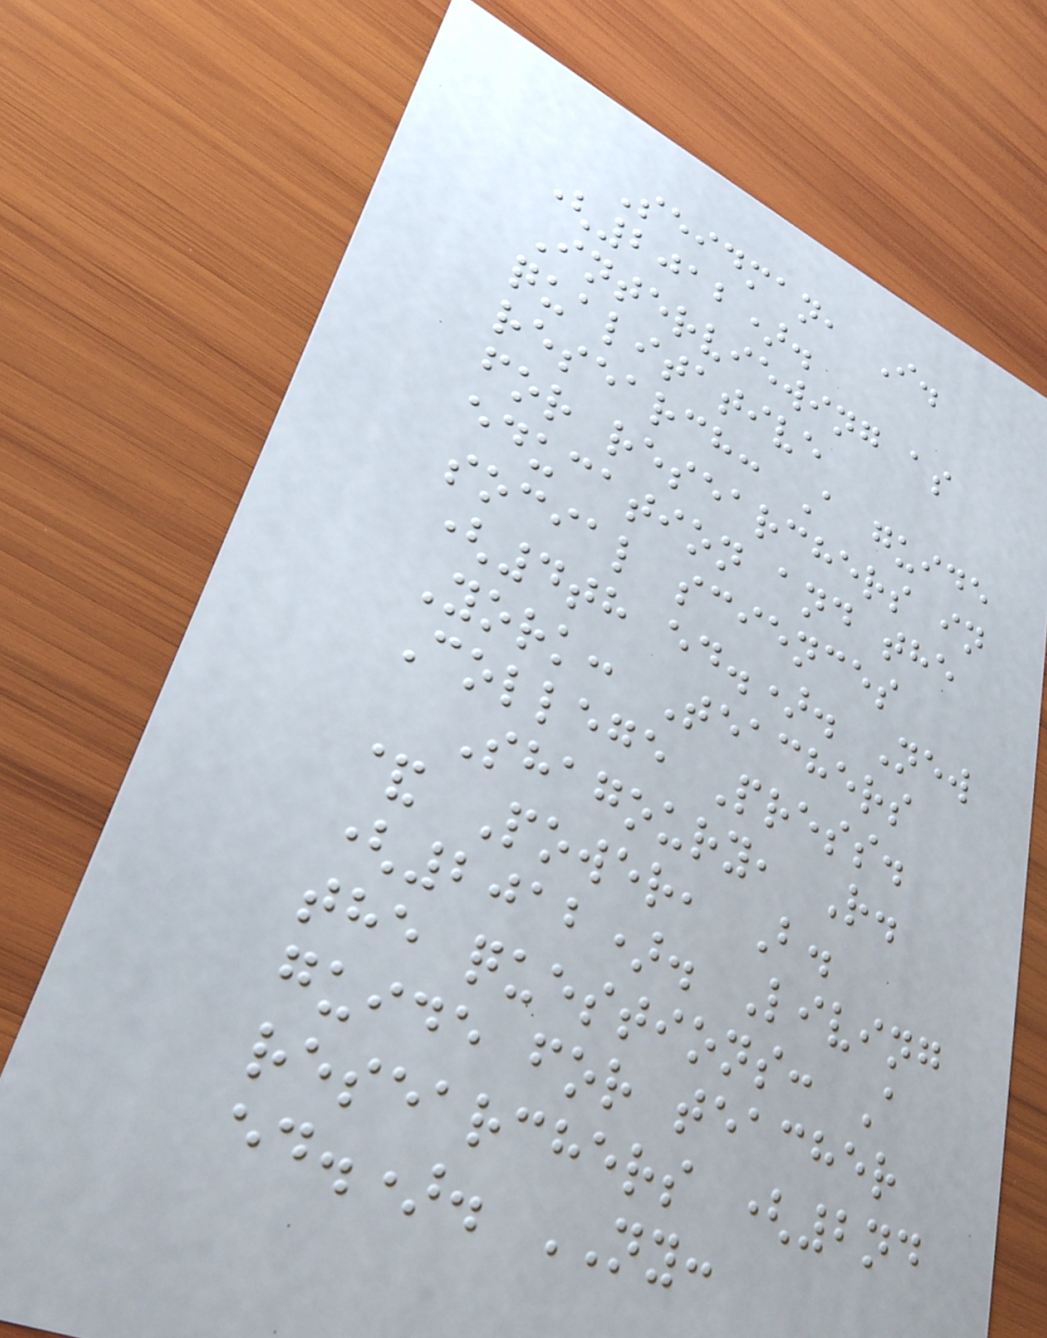Seidman, I.
(2012).
Interviewing as
qualitative
research: A guide
for researchers in
education and the
social sciences
(4th ed.). New
York: Teachers
College Press.
Shagoury, R.
& Power, B.
(2012). Living
the questions: A
guide for teacher
researchers (2nd
ed.). NY:
